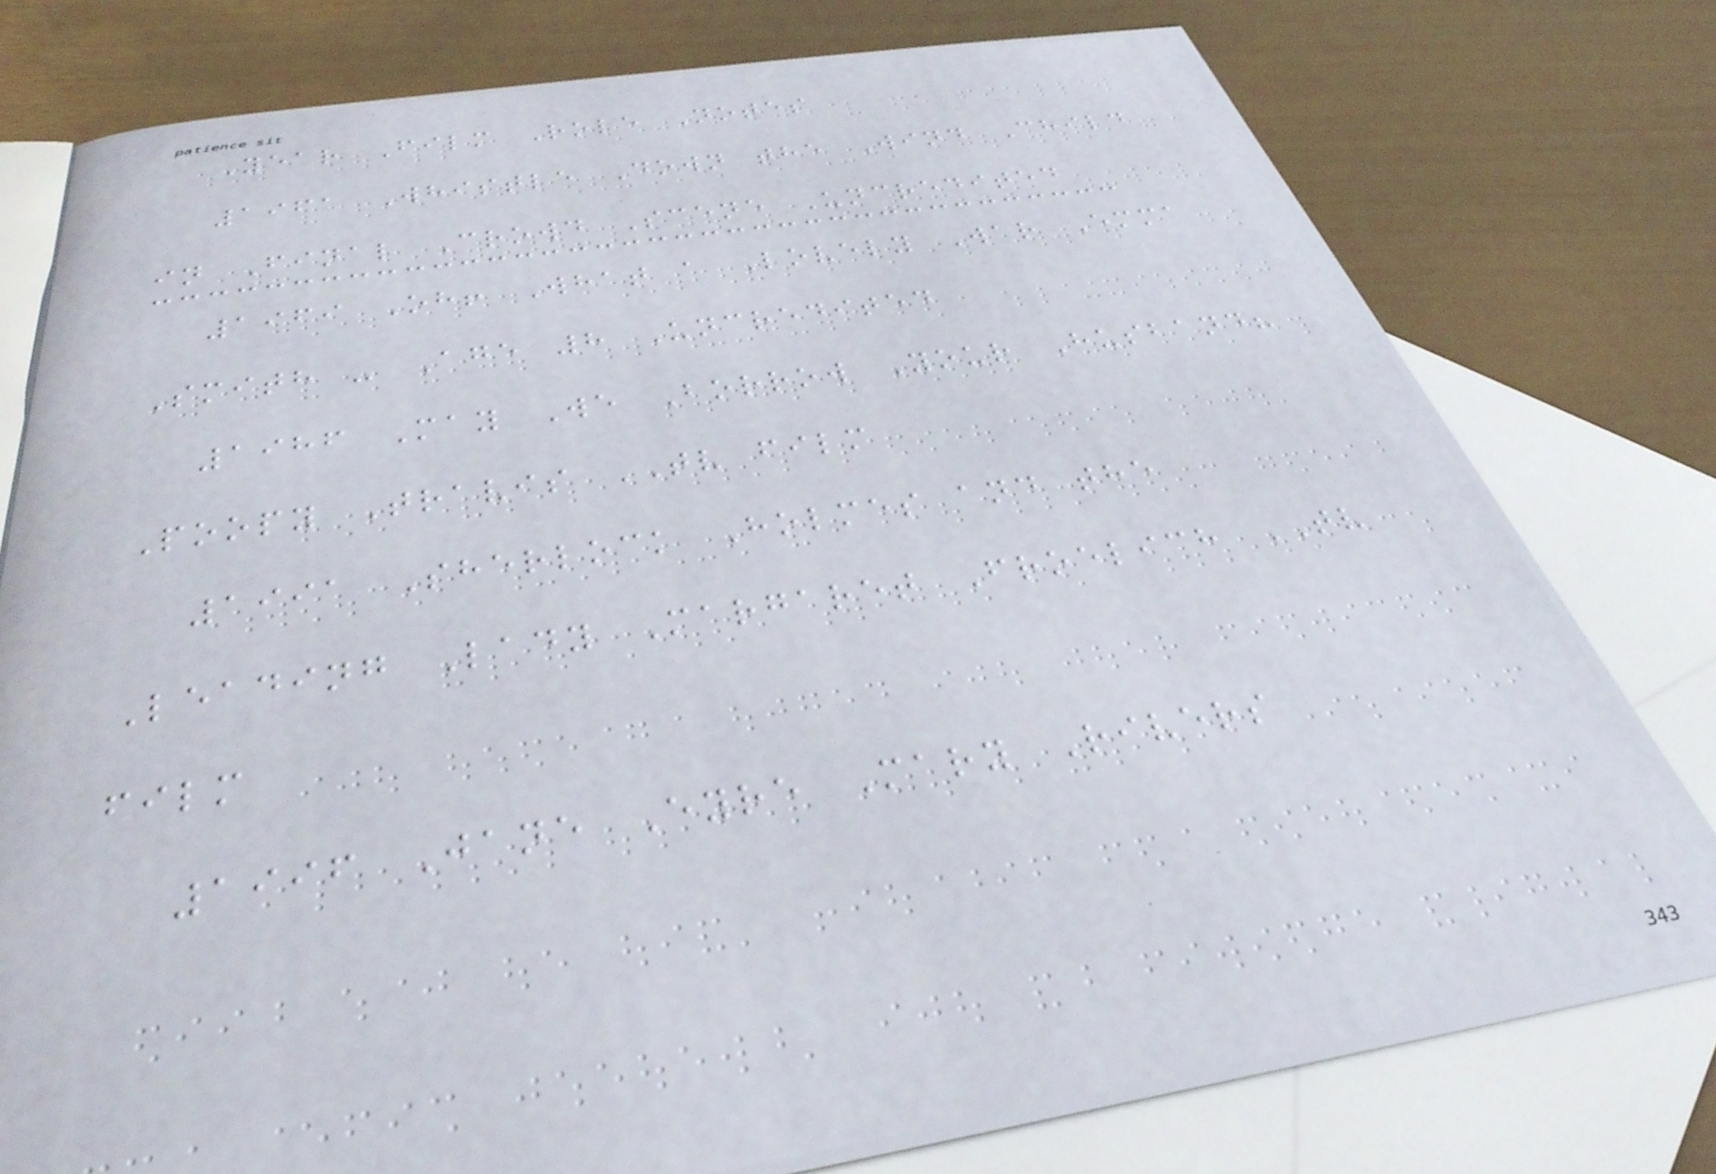Year Film Role Notes
1961 Whistle Down the Wind Child
in Final Crowd Scene Uncredited
1969 Oh! What a Lovely War Emma
Smith - Age 8 Uncredited
1986 May We Borrow Your Husband?
Poopy Travis TV film
1991 Sherlock Holmes and the
Leading Lady Margaret Froelich TV
film
1996 Jane Eyre Mary Rivers
